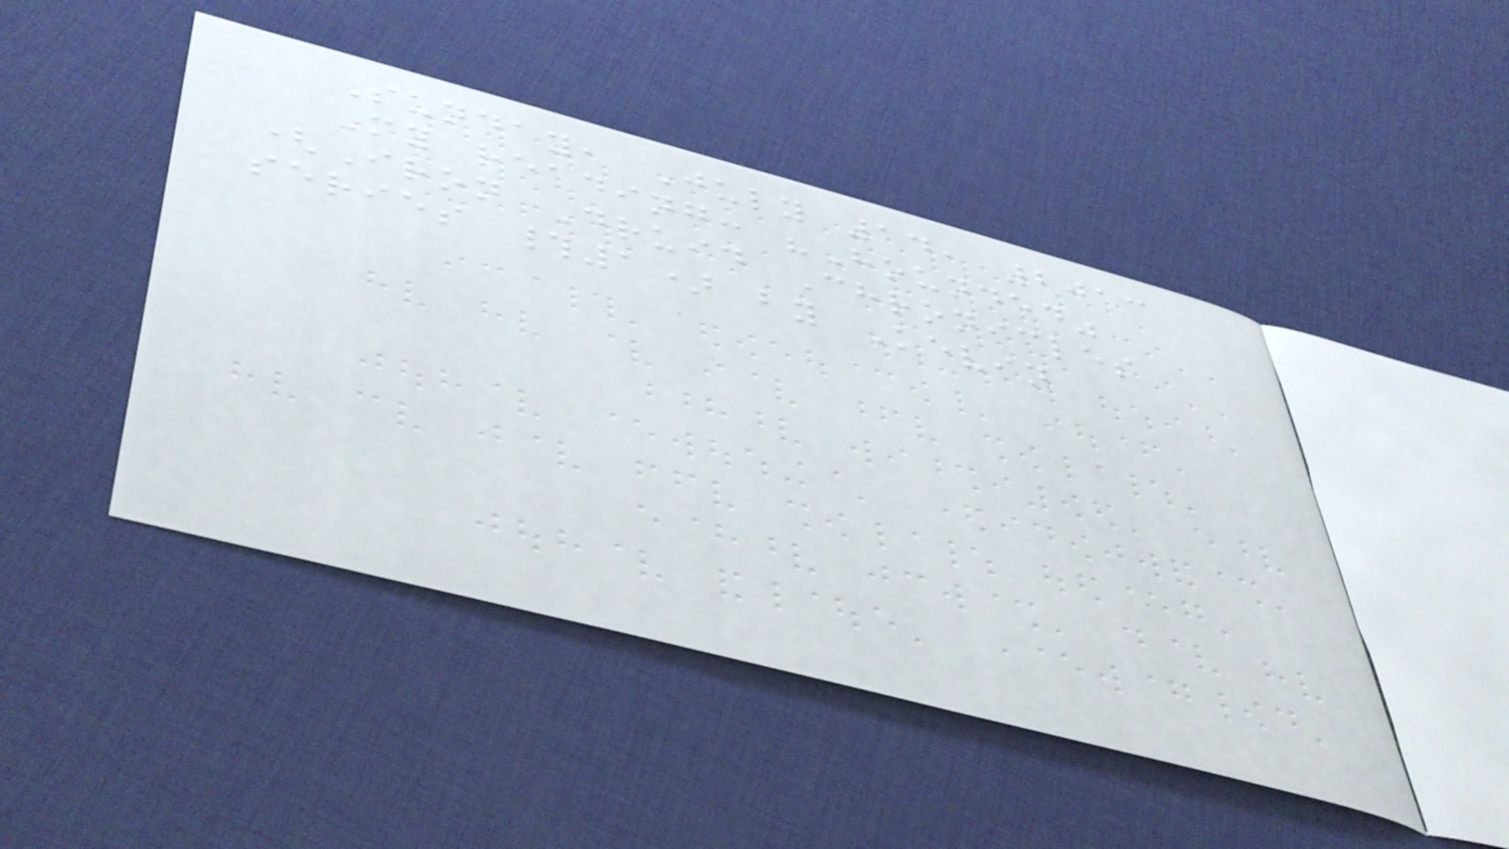Sunday, July 14, 2013
My reading: "Hounded"
(Iron Druid Chronicles
series #1) by Kevin
